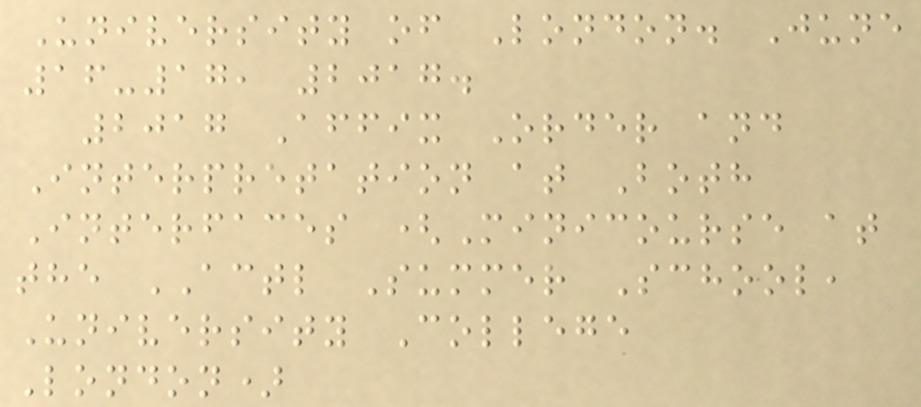University of London. June
16-17, 2017.
2017 Affix Order and
Interpretation at Both
Interfaces (Minicourse at
the ACTL Summer School,
University College
London)
